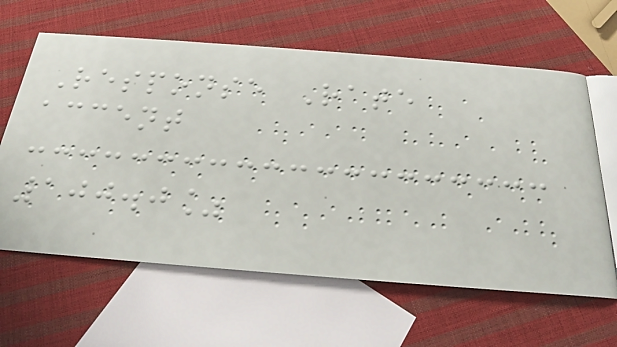Response Rate
accent
100.0%
